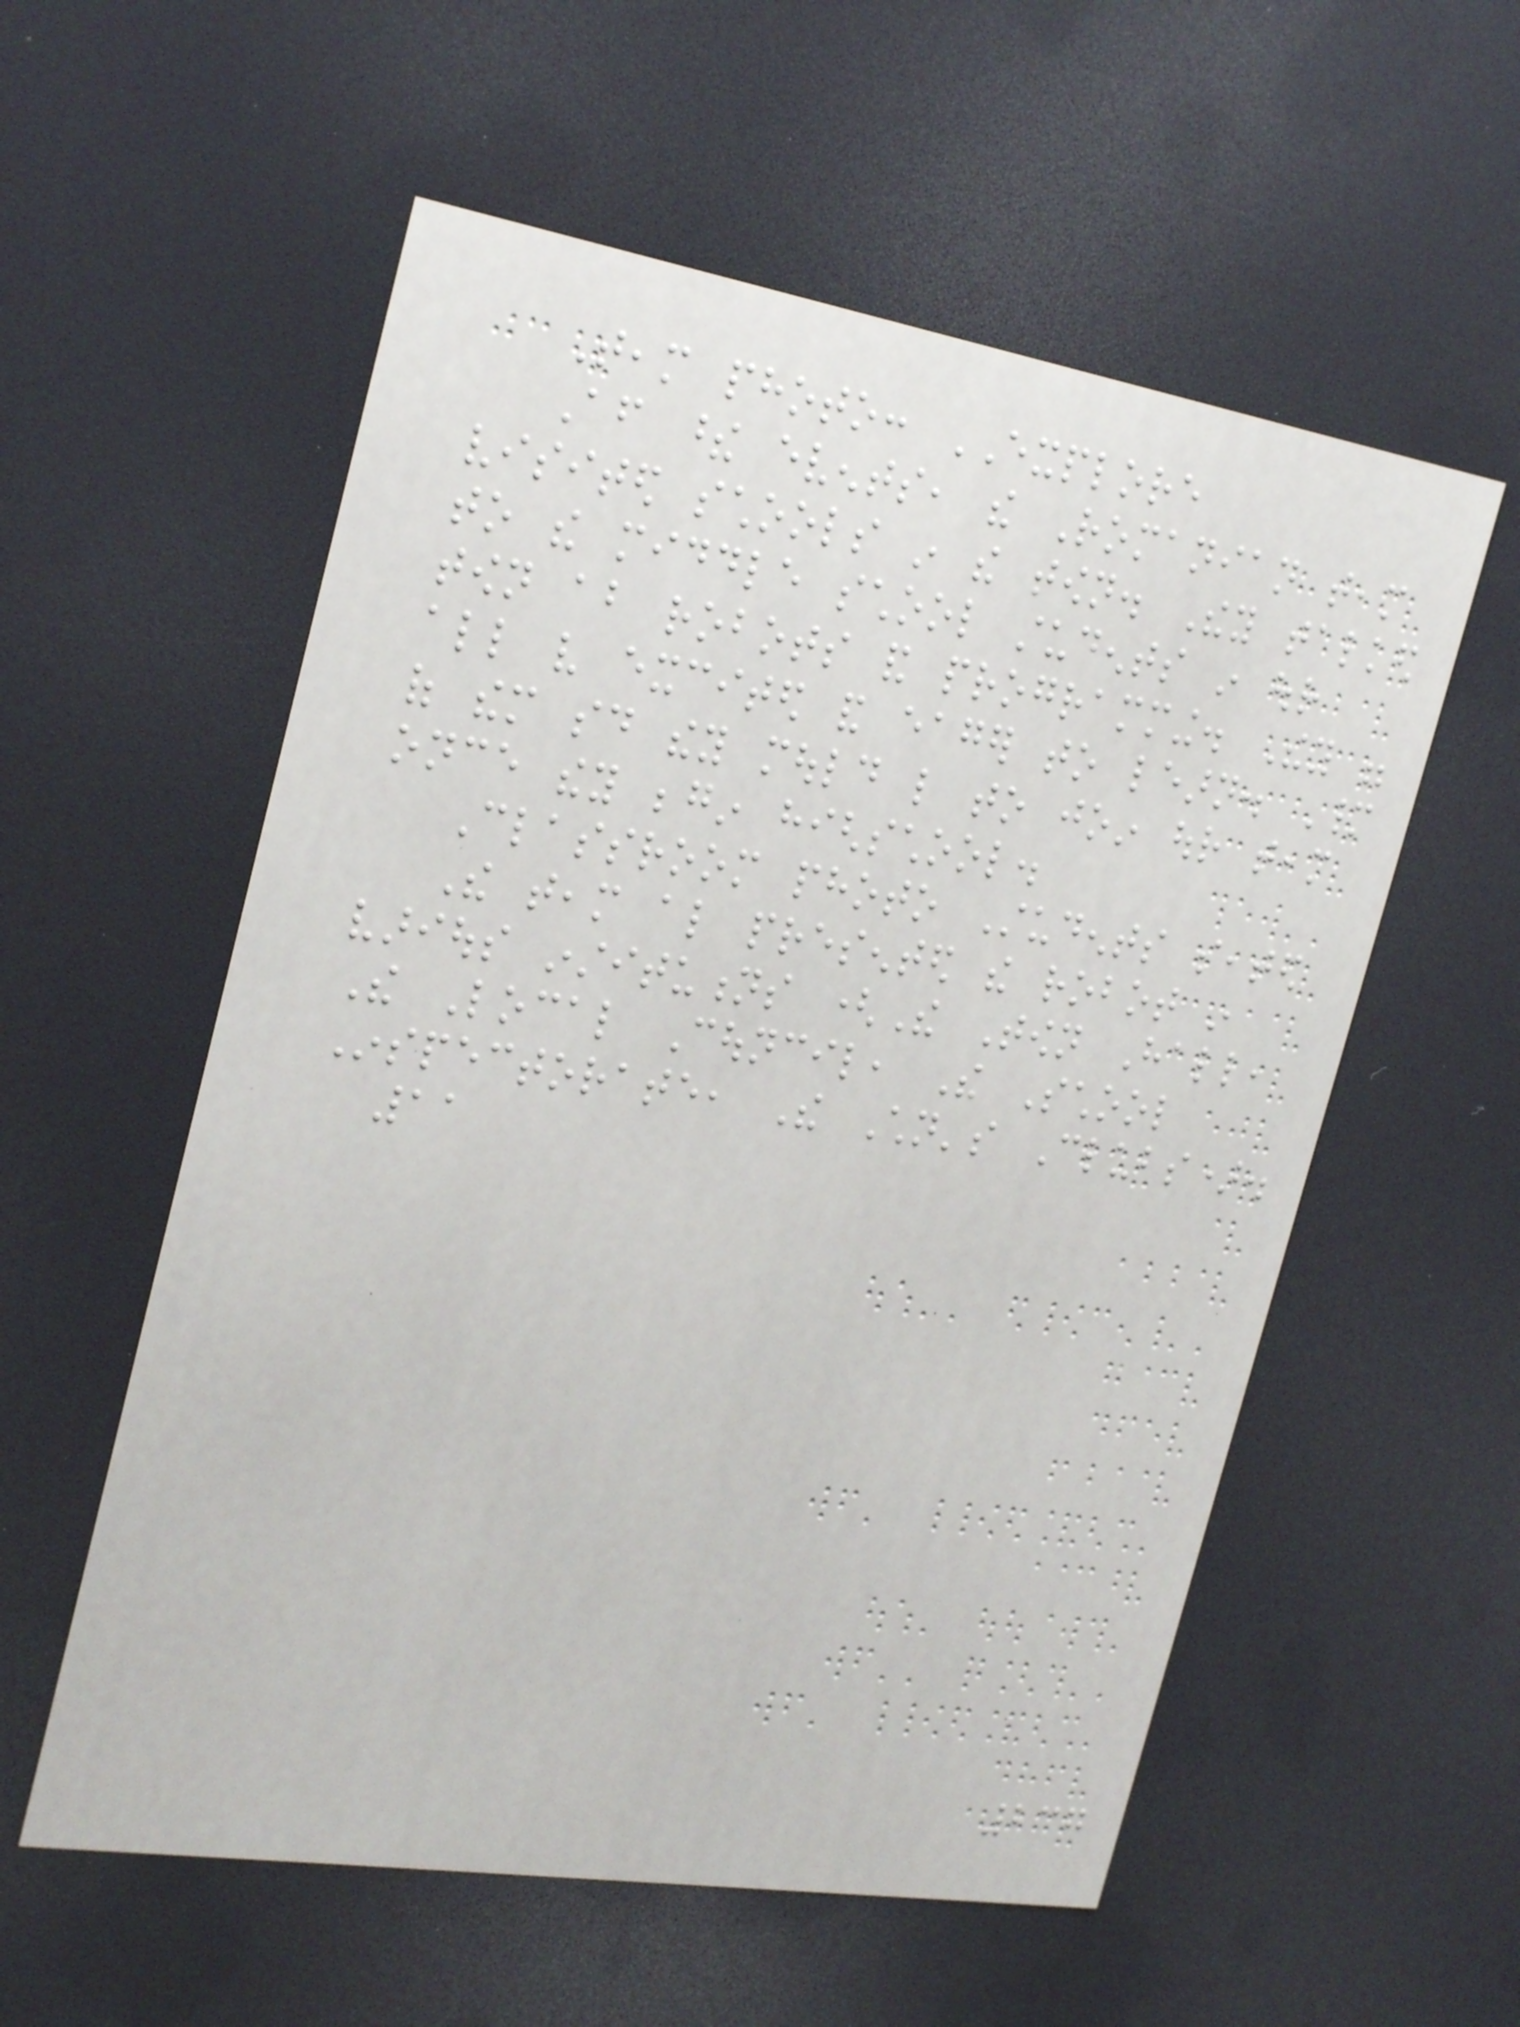Team photo: EXPLORE
After these events, the Romanian team
visited schools in the town. They talked
to the middle school students in our
town about robots and programming. They were
all very excited and eager to learn. Many
of them said they mould like to join our team
once they begin highschool.
Classroom photo Students seated
The team also presented the robot in
various institutions (The Town Hall,
The Local Council, The School
Inspectorate, The Children's Clubs).
11
237
